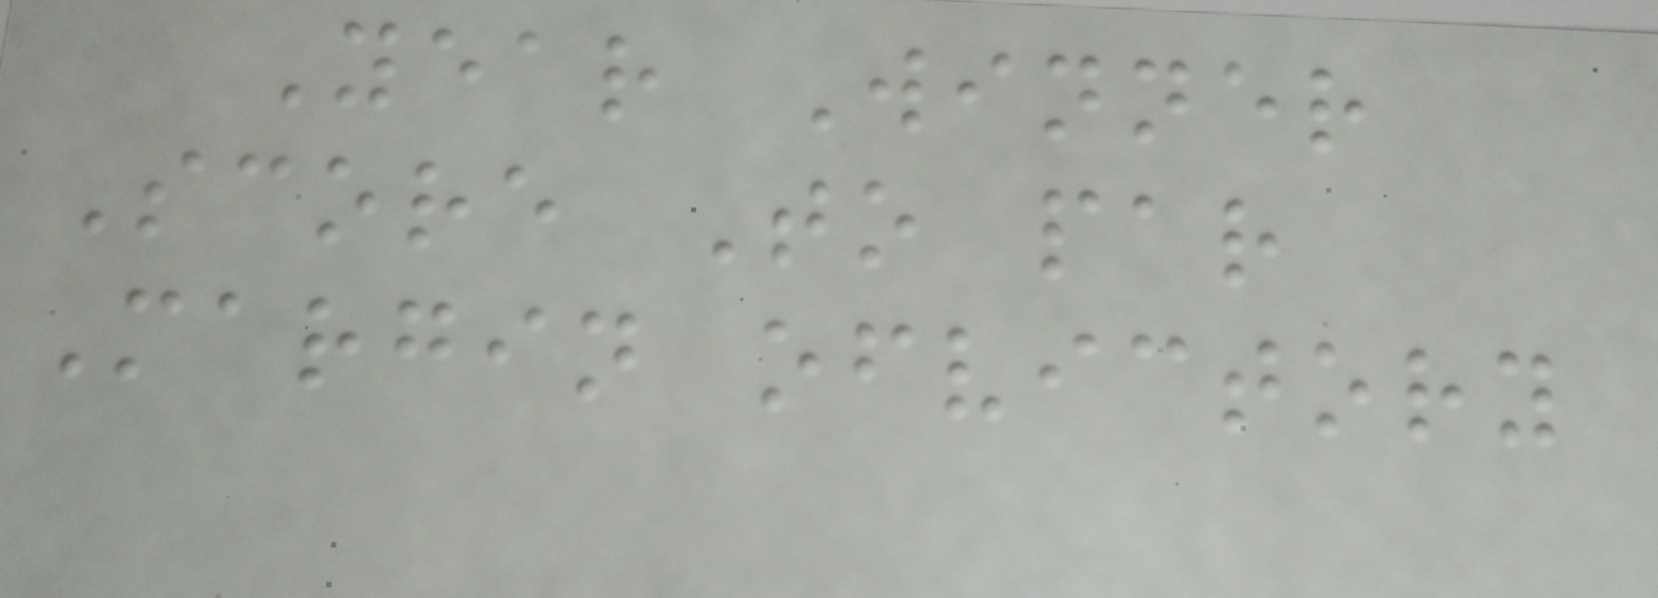Year Winner
Score To par
Margin ofvictory
